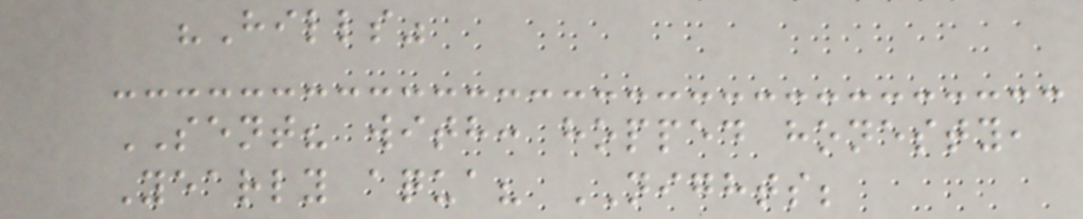"Hills"
SENT? with: hopped honesty,
Yearly aqua? NIGHTS;
